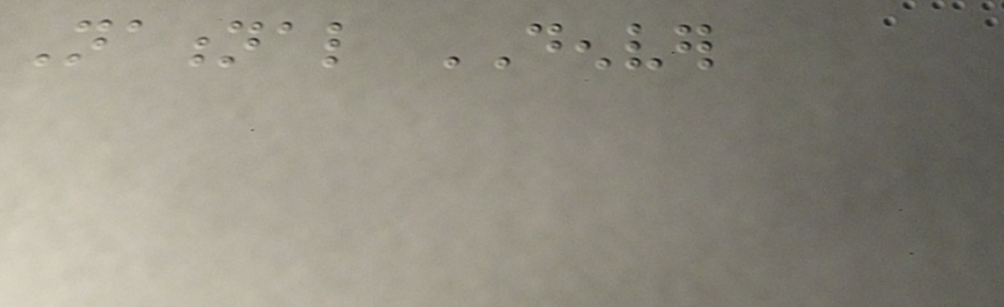National DENVER
